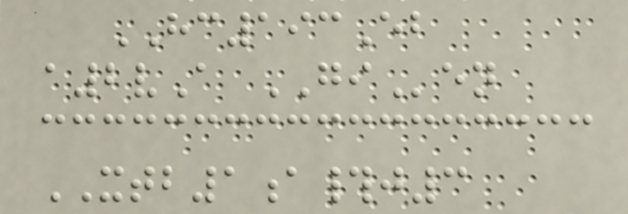HC193Eb
a2vA GIen
XTB1a#j3
